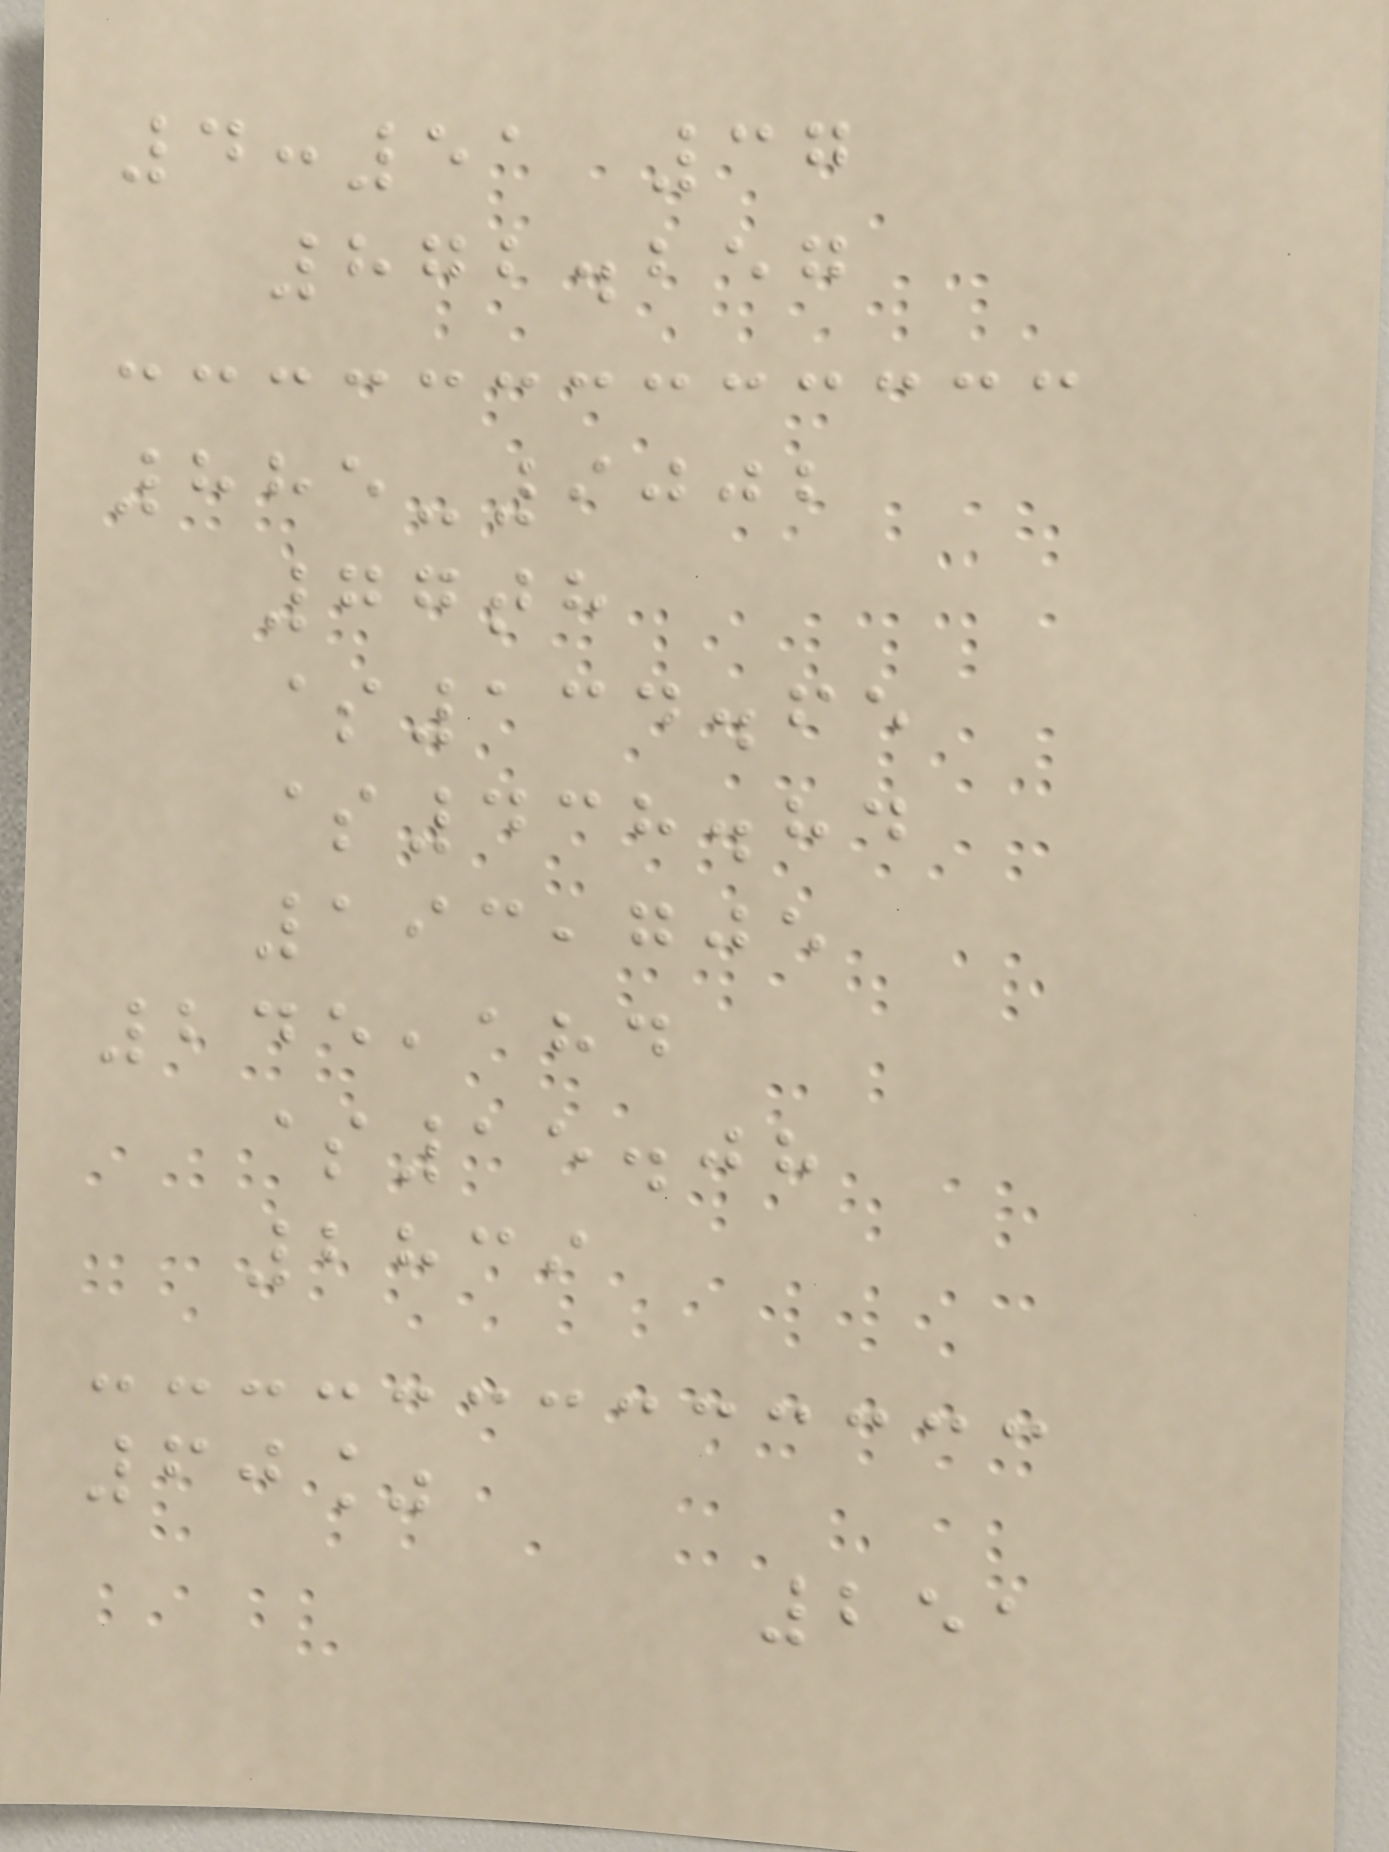4:51 37
872.257
885-9002
77th
$134.65
$438.84
193,705
245,184
$15.08
2839
60%
251
